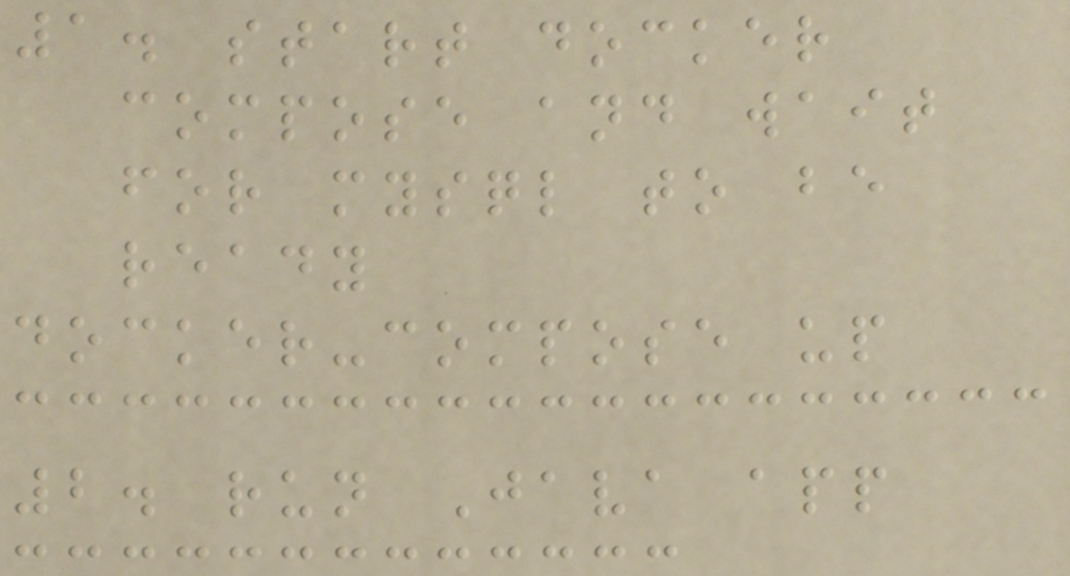1. start docker
compose and wait
for mysql to be
ready
docker-compose up
2. run Java app
